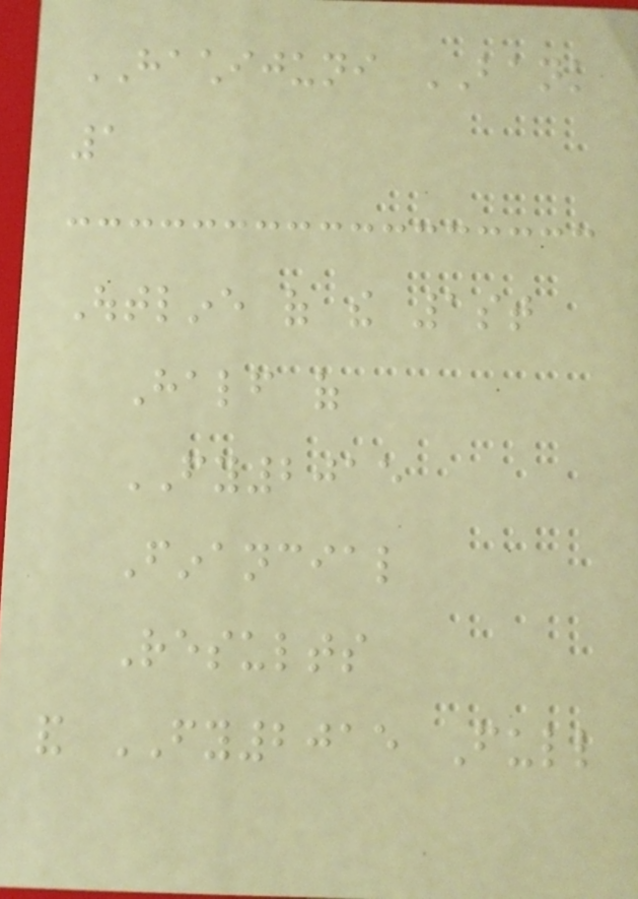HACHIJUNI BANK
1
Outline of the 1st
Half of
FY2015
Financial
Results
and FY2015 Full
